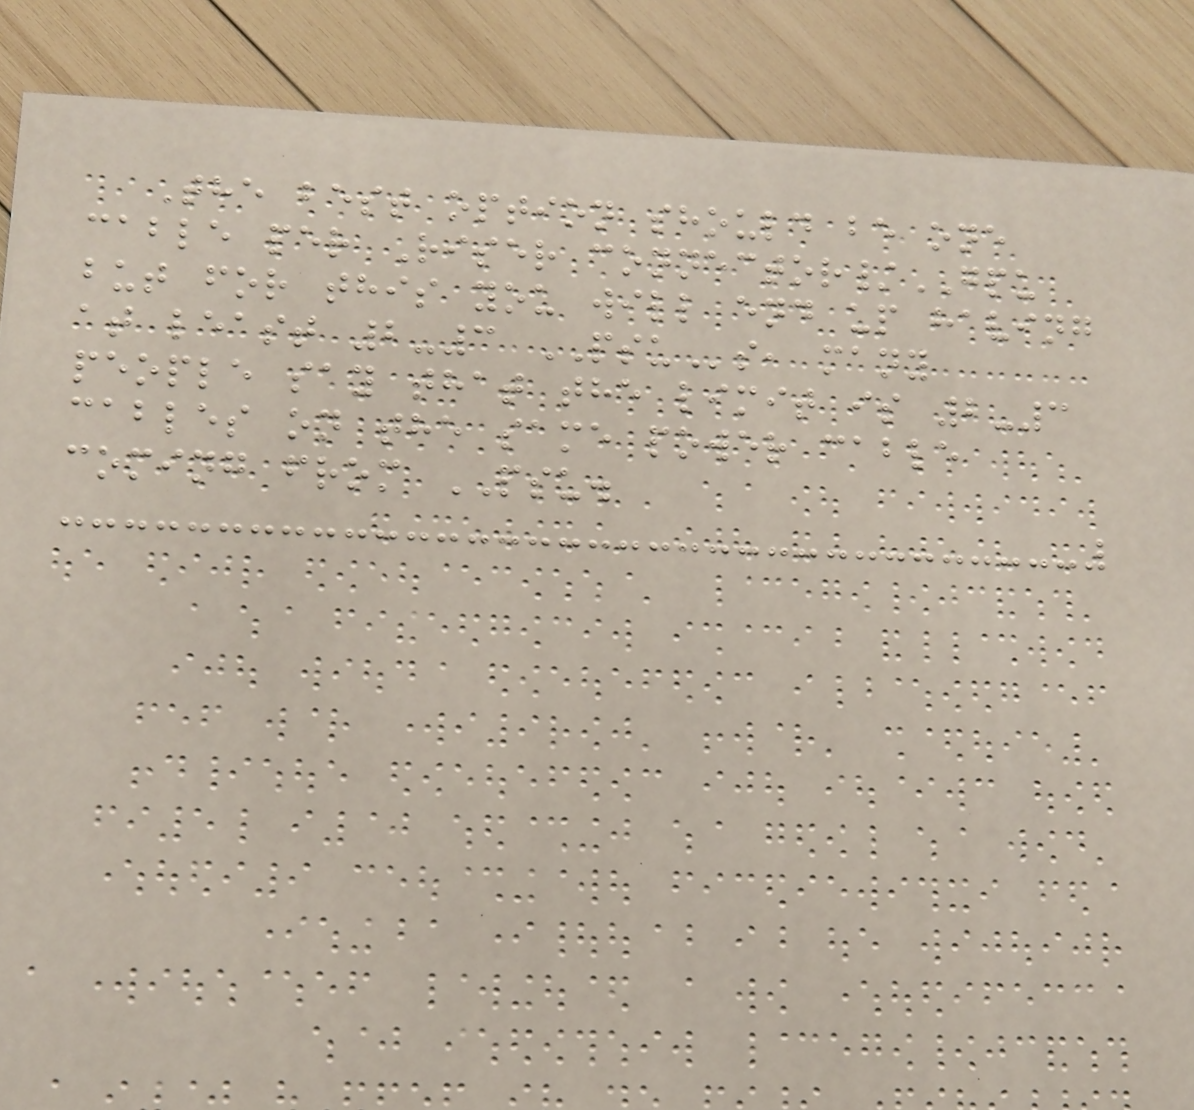The best option should be one
cable per Riser connector/GPU
but for this you will end up having
at least 2-3 PSUs, many
people say that the limit is 2-3
cables on the same power cable
coming from PSU.
